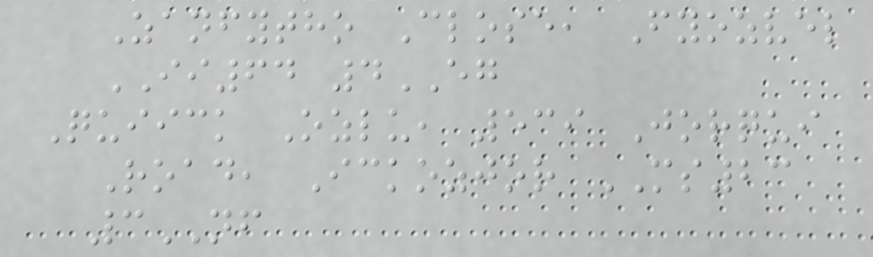Zanfytho Close, Fyozvel
II64 4EG
Quiick Ozlu, 539 Jorqui
Road, Ickozjor MS23
3NF
